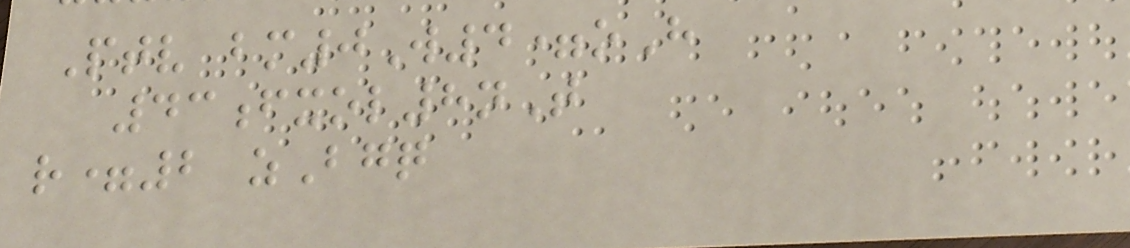Ptv bm0W4=oH
43fxol8nT
r=2 zBgq
